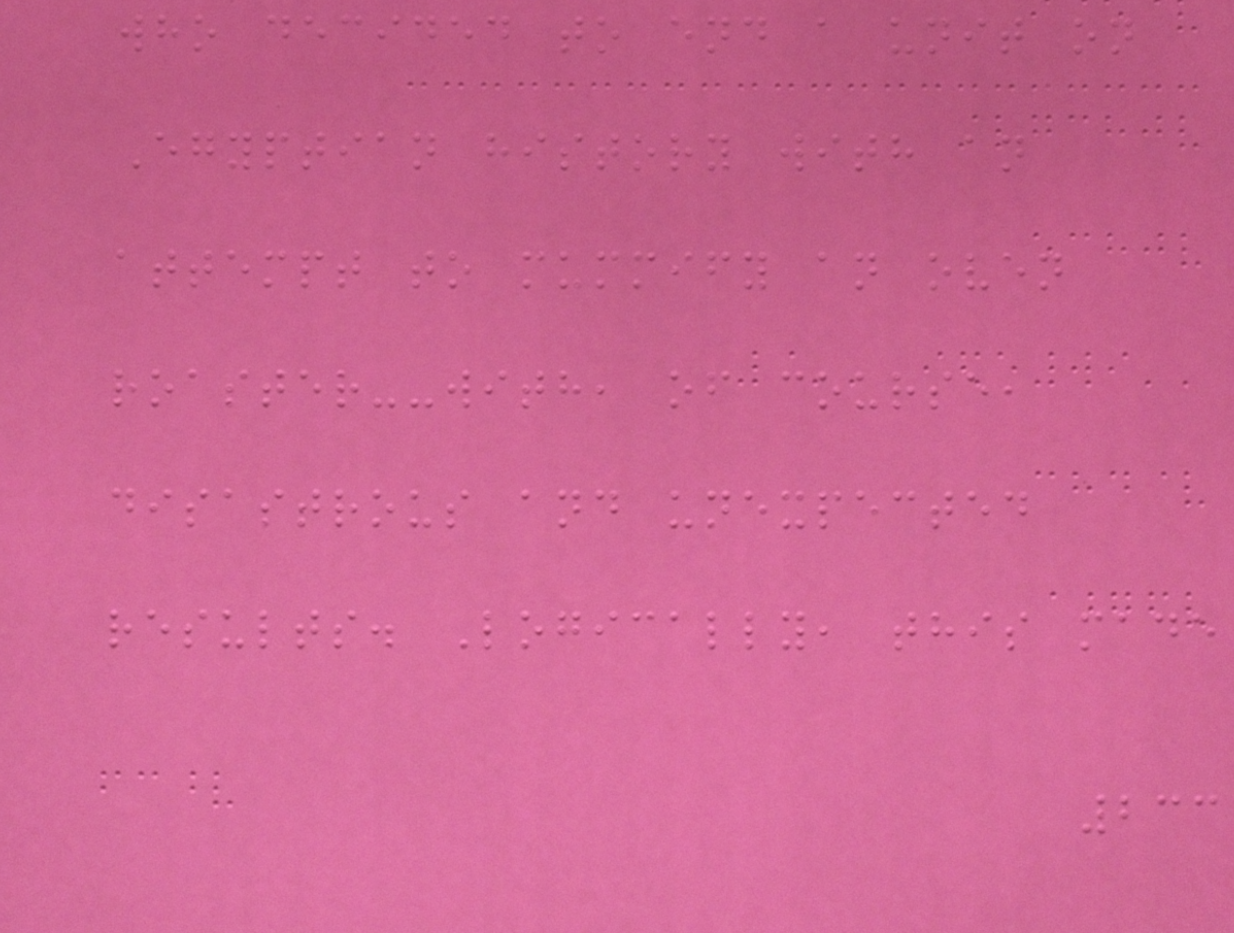who decided to end a unit on
Egyptian history with an
attempt to mummify an oven
roaster--with, of course,
disastrous and unexpected
results. Logically, this made
233
